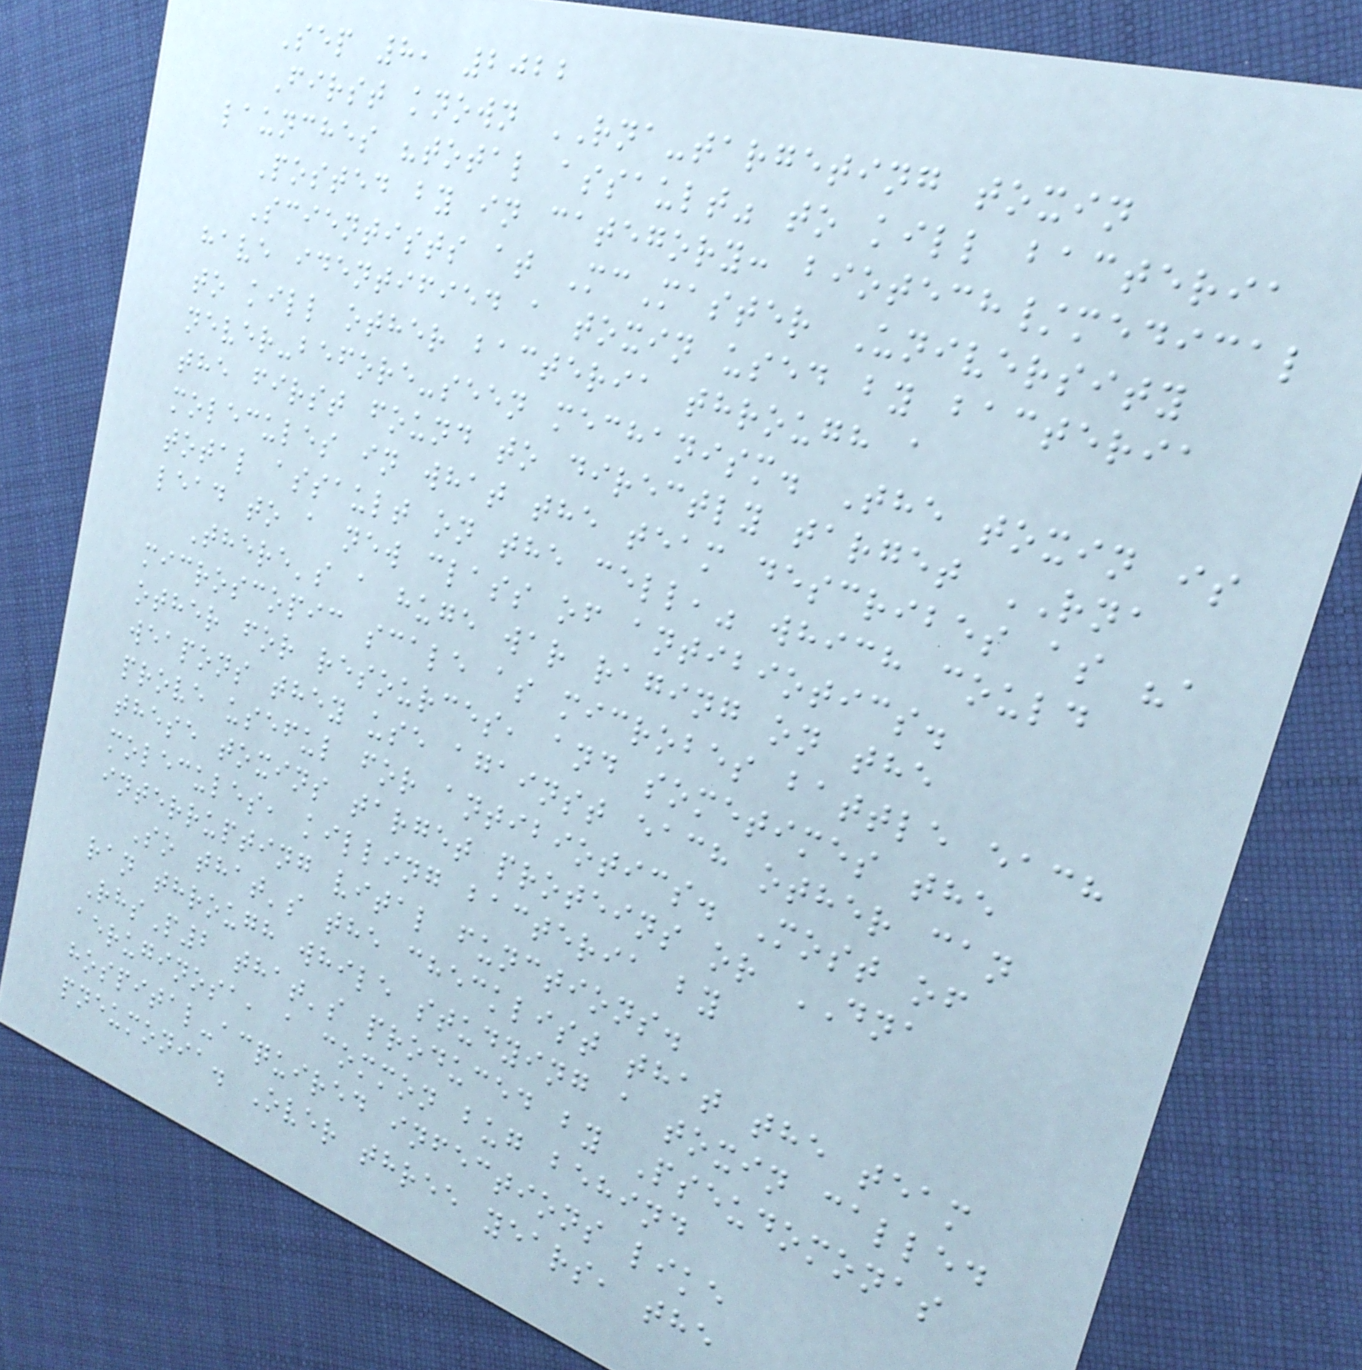Sep 8, 2022
First known RNA-targeting toxin
launches "total assault" to kill bacteria
Posted by in category: biotech/medical
Scientists at McMaster University
have identified a toxin used by bacteria
to kill other bacteria through a
never-before-seen mechanism. The toxin is
the first found to directly target RNA
molecules in what the team describes as "a
total assault on the cell," which could
lead to a new class of antibiotics.
There's a huge war raging on the
microscopic scale as microbes battle each
other for resources, and sometimes the
weapons they use against each other can
prove useful for antibiotics. Most of
these toxins target proteins or DNA
molecules, killing bacteria by
interrupting vital functions.
So that's the checklist that the team
ran through while studying a toxin called
RhsP2 that's produced by Pseudomonas
aeruginosa, a common bug behind
hospital-acquired infections like
pneumonia. Over three years, the
